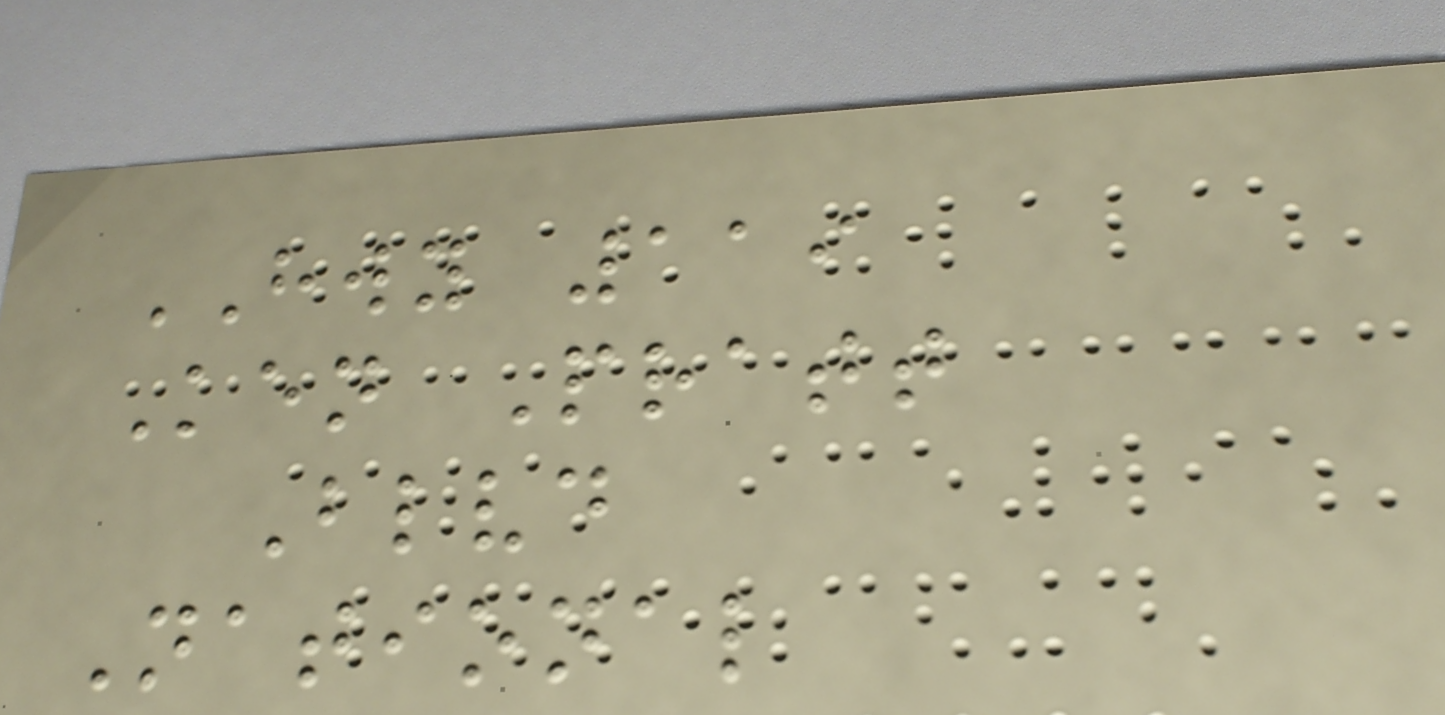HWY 119
Ken Pratt
Blvd
National
